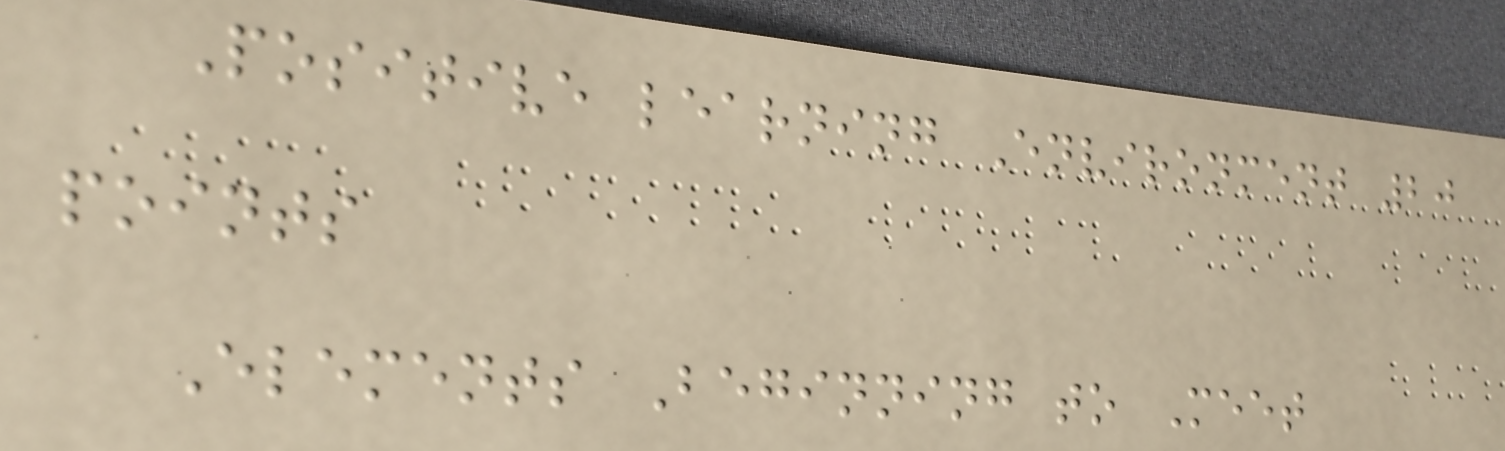Positive learning Environment 20
points
Elements Beginning to Meet
